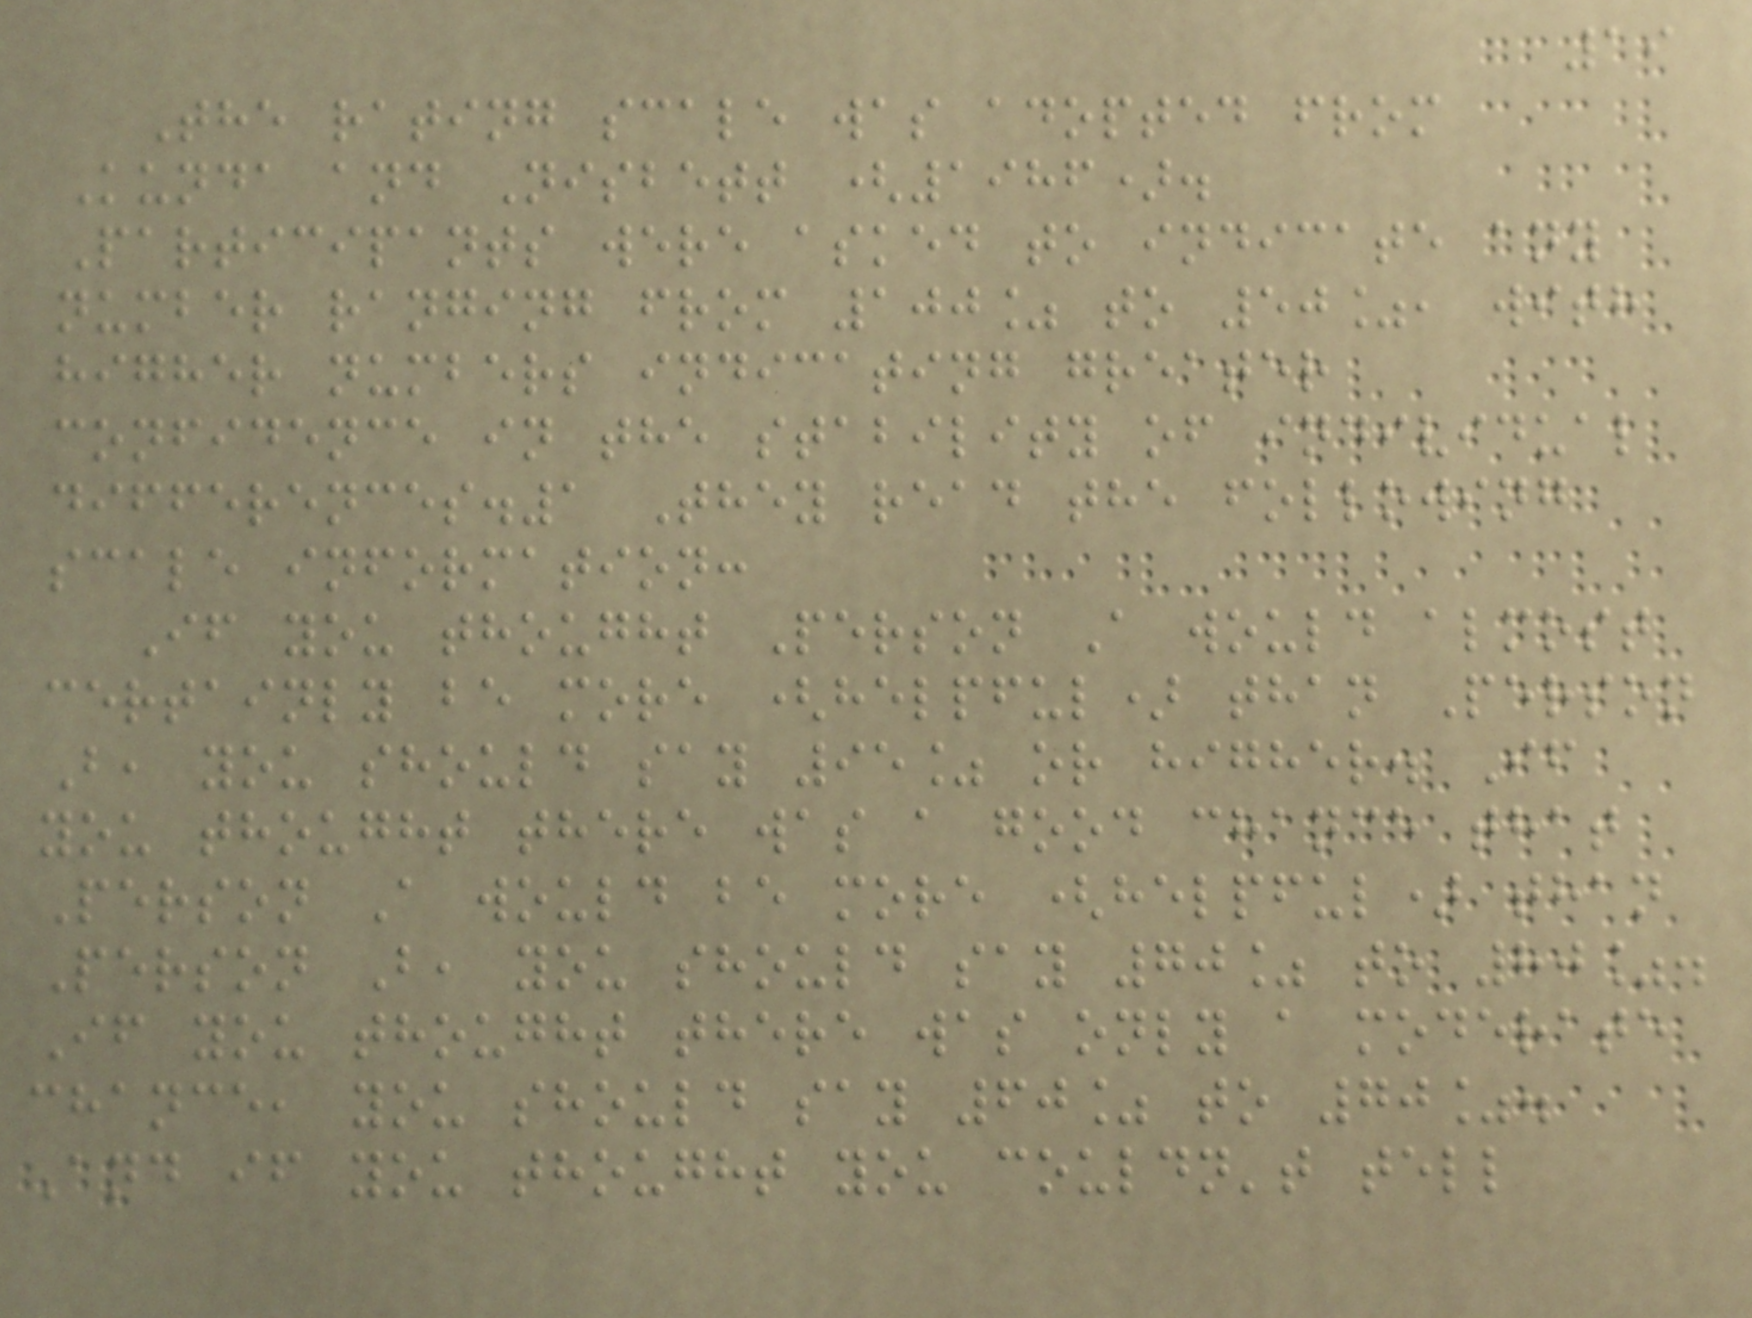19
The rating scale was adopted from
Kunda and Nisbett (1986).
Participants were asked to indicate any
number ranging from 100% to 50%, with
higher numbers indicating greater
confidence in the stability of individual
differences.1 They read the following
scale information:
If you thought Person A would almost
certainly be more (helpful) than Person
B, you should say 95% or higher. If
you thought there was a good chance that
Person A would be more (helpful) than
Person B, you should say 70% to 80%.
If you thought there was only a moderate
chance, you should say 60% to 70%.
And if you thought you couldn't tell
